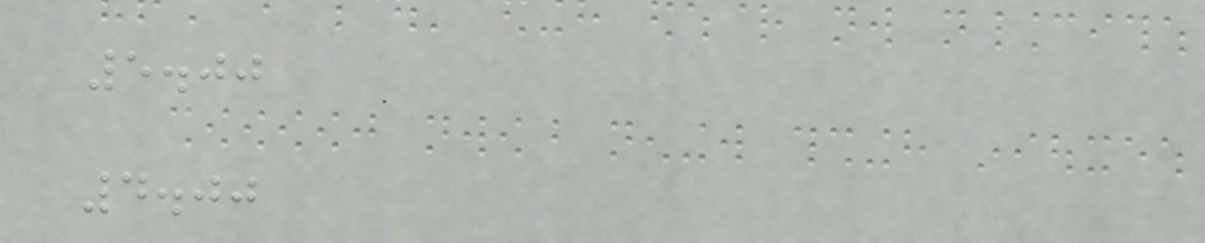5.00
4.00
